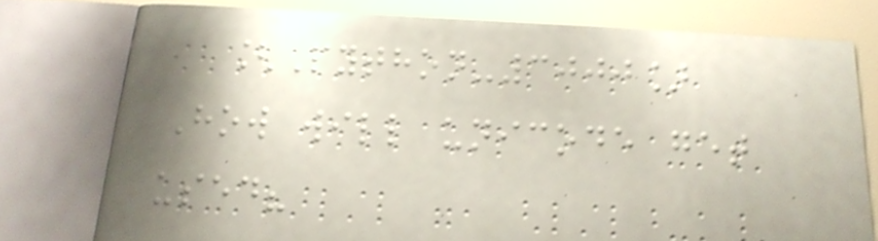[Python-3000]
How will unicode get
used?
